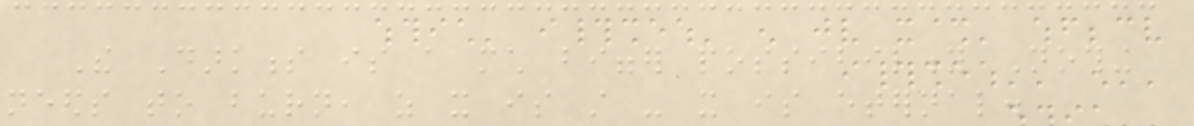The Darkness is a much bigger possibility Nothing
needs to burn, as it is still - it is eternal.
